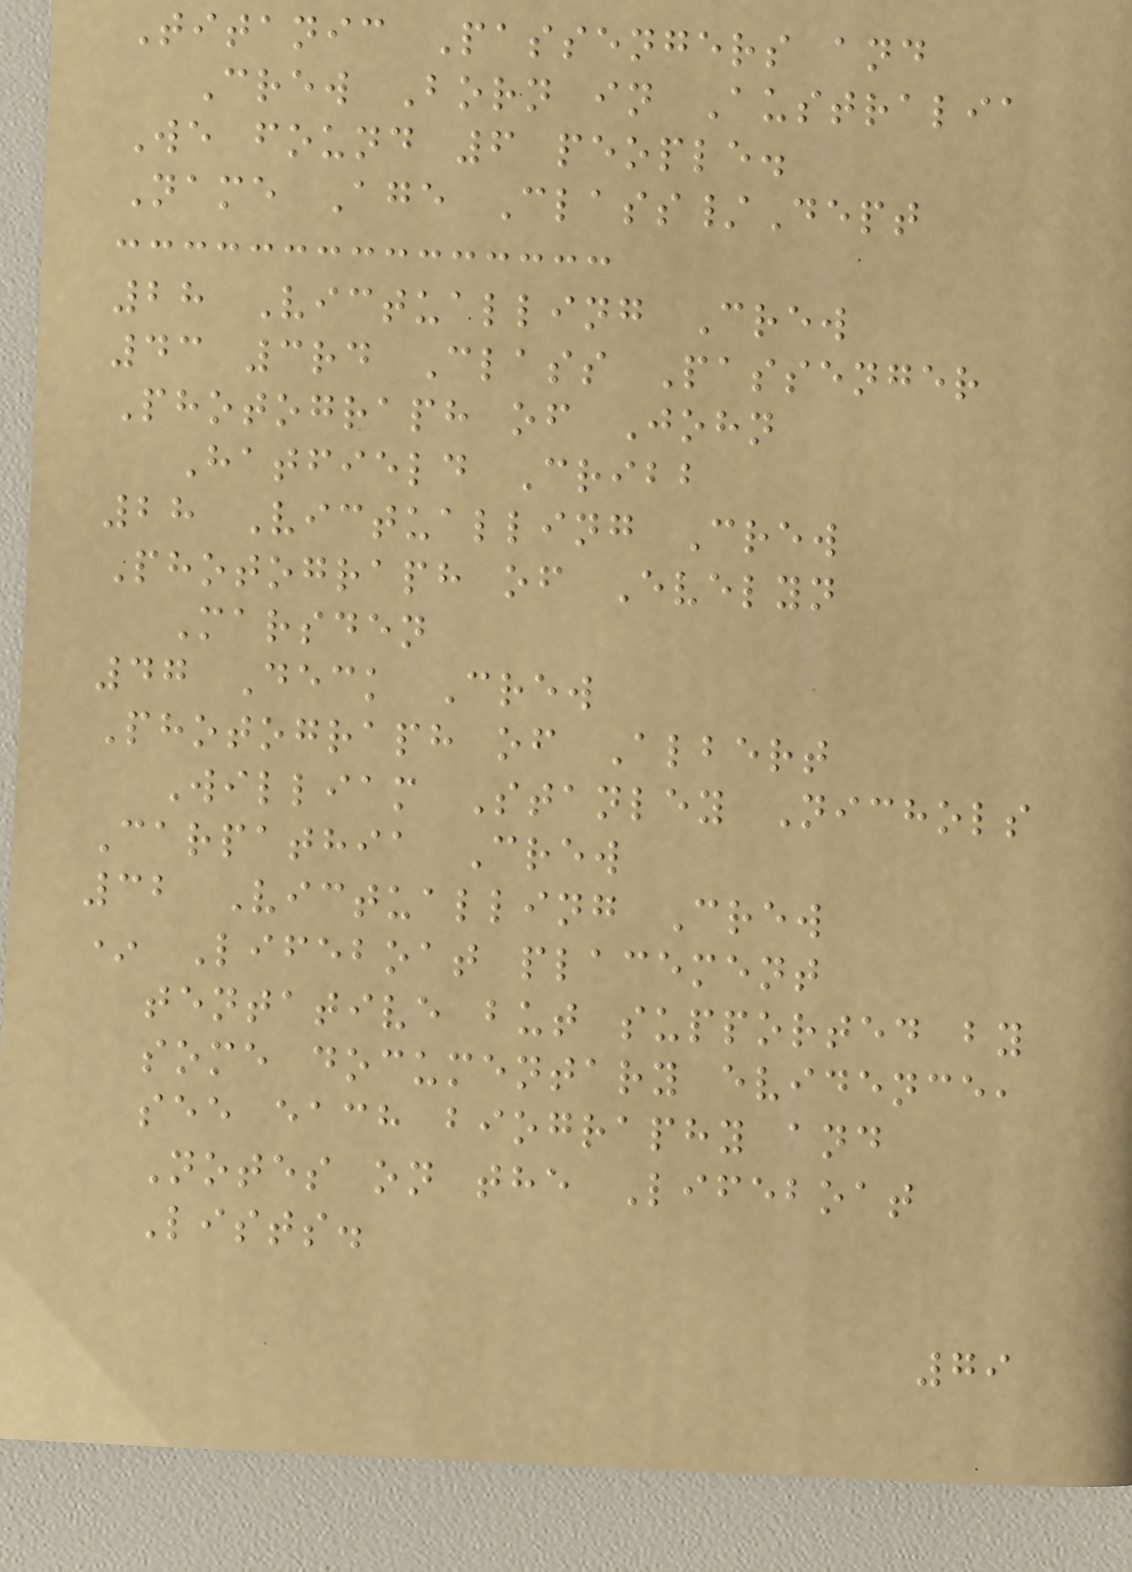Titanic Passengers and
Crew Born in Australia
We found 6 people.
Name Age Class/Dept
28 Victualling Crew
43 3rd Class Passenger
Photograph of John
Hatfield Cribb
28 Victualling Crew
Photograph of Evelyn
Marsden
47 Deck Crew
Photograph of Albert
William Stanley Nichols
Carpathia Crew
32 Victualling Crew
* Lifeboat placement
tentative but supported by
some documentary evidence,
see each biography and
Notes on the Lifeboat
Lists.
79
